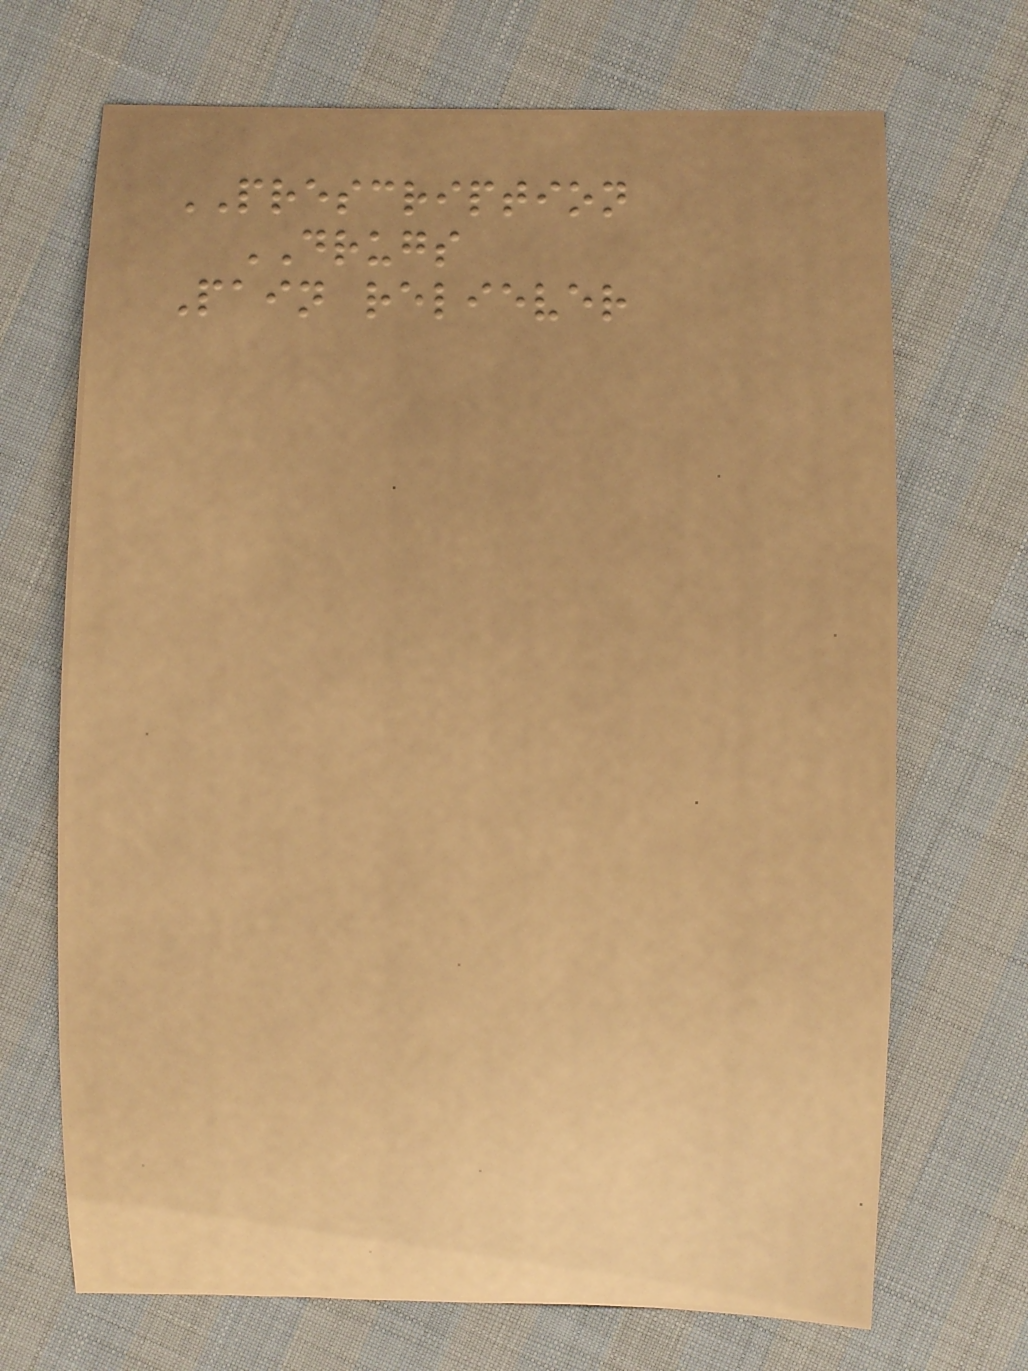PRESCRIPTION
DRUGS
Pain reliever
